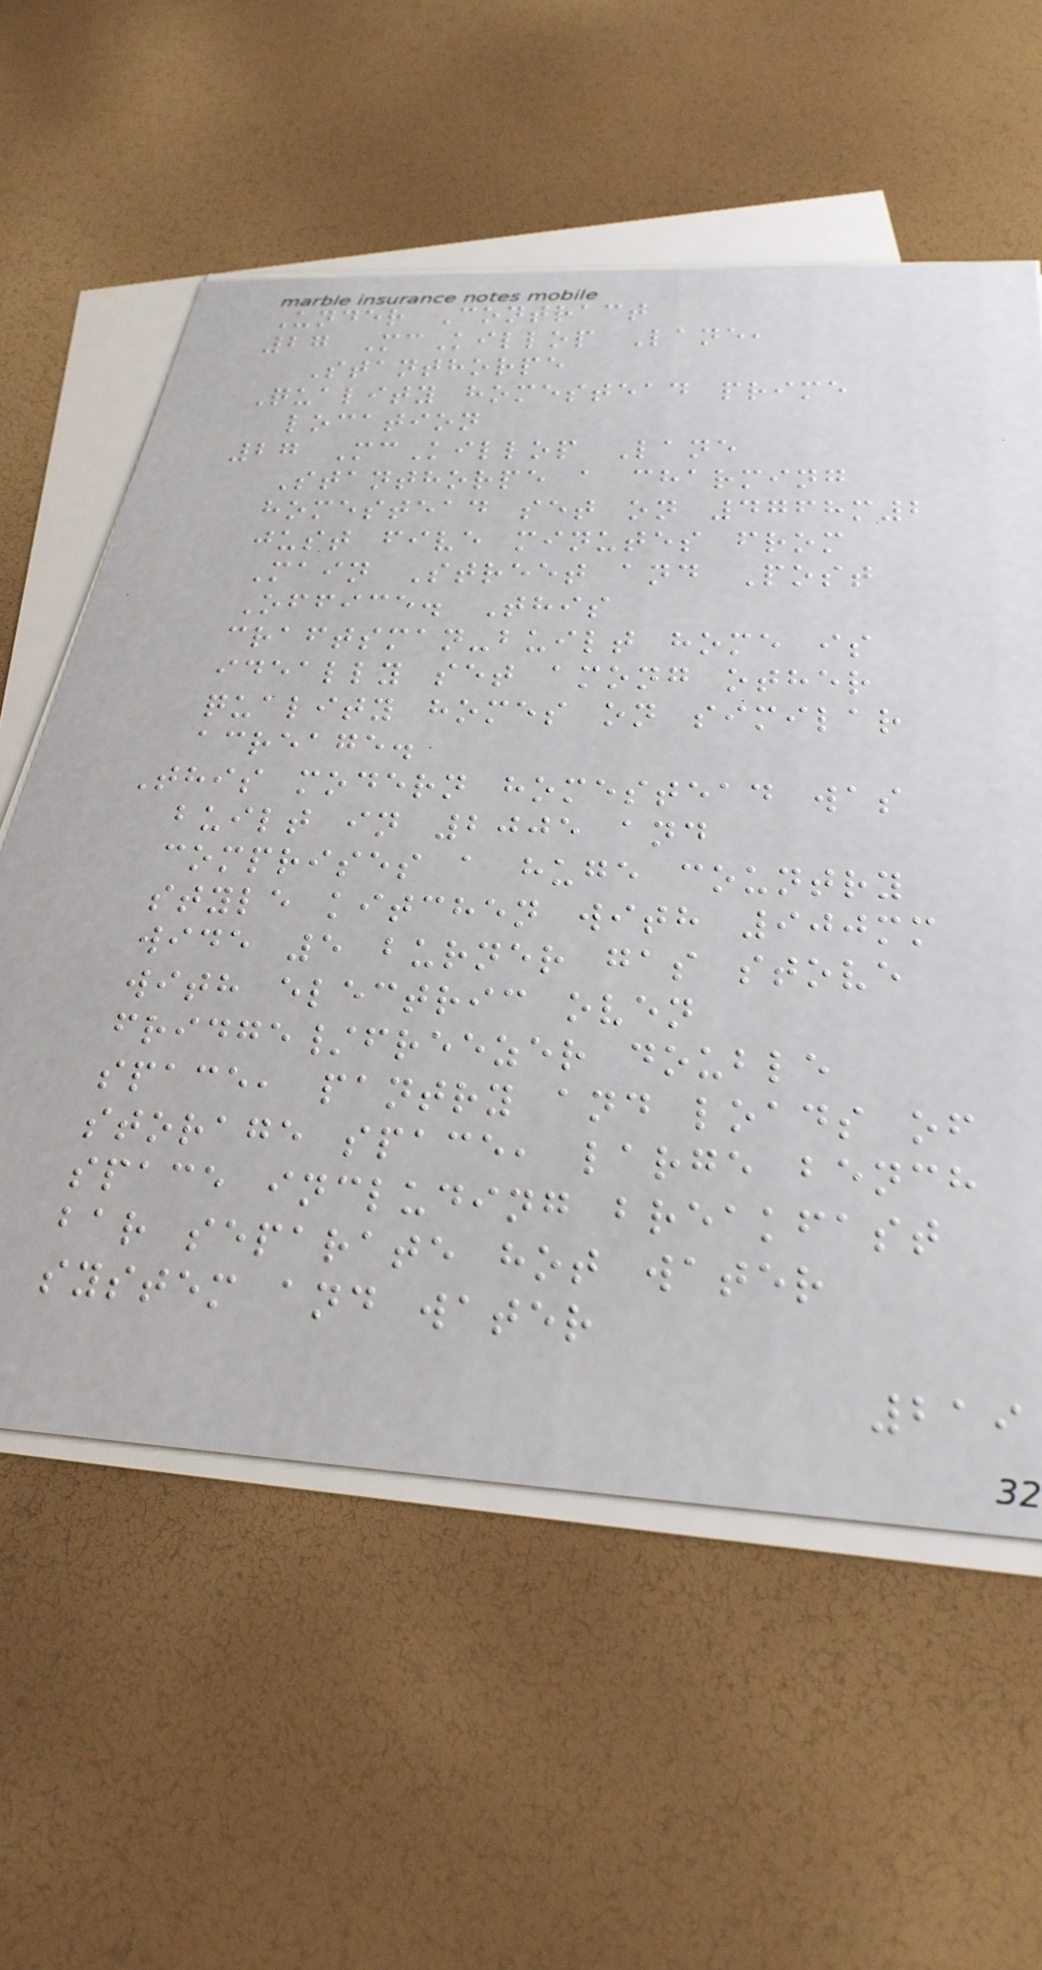Under Contract
27 McKillop Lane,
Stanthorpe
Quality homestead prime
location
27 McKillop Lane
Stanthorpe a charming
homestead set on 4768m2
just five minutes from
Main Street and Post
Office. This
craftsman-built home is
ideally set among other
quality homes on similar
acreage.
This modern homestead was
built in 2005 and
comprises a huge country
style kitchen with 900mm
wide 5 burner gas stove
with electric oven
fridge/freezer double
space, pantry and loads of
storage space, large bench
space including breakfast
bar separate hot water
system and water
219
